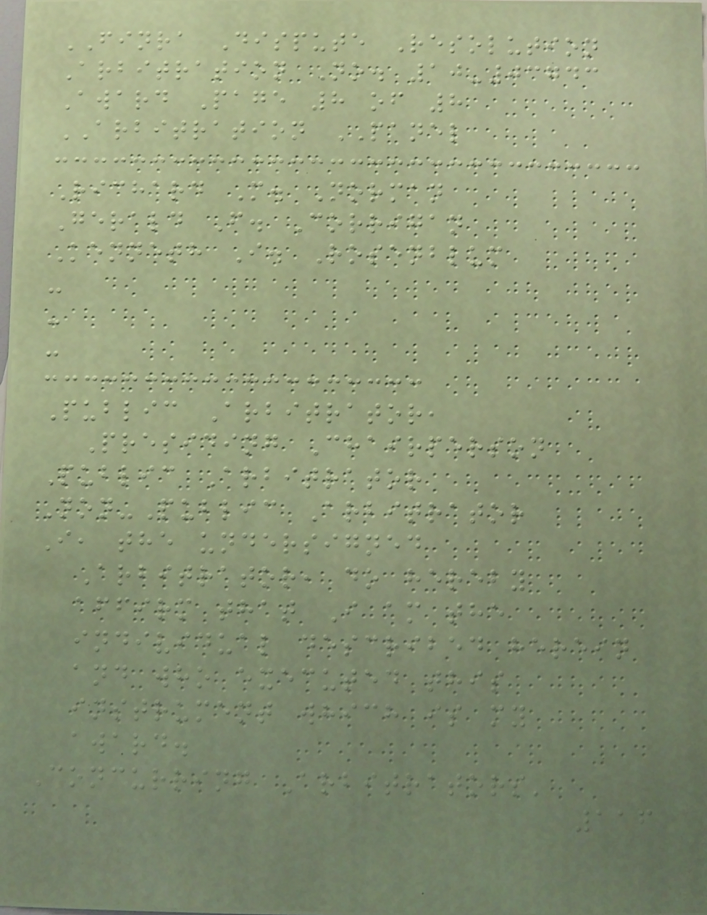FINRA Dispute Resolution
Arbitration No. 10-03743
Award Page 8 of 8
ARBITRATION PANEL
Richard M. Norman
Gerald F. Corrigan
Kenneth I. Rosenblum
-
-
-
Public Arbitrator,
Presiding Chairperson
Public Arbitrator
Non-Public Arbitrator
I, the undersigned
Arbitrator, do hereby
affirm that I am the
individual described herein
and who executed this
instrument which is my
award.
Concurring Arbitrators'
116
